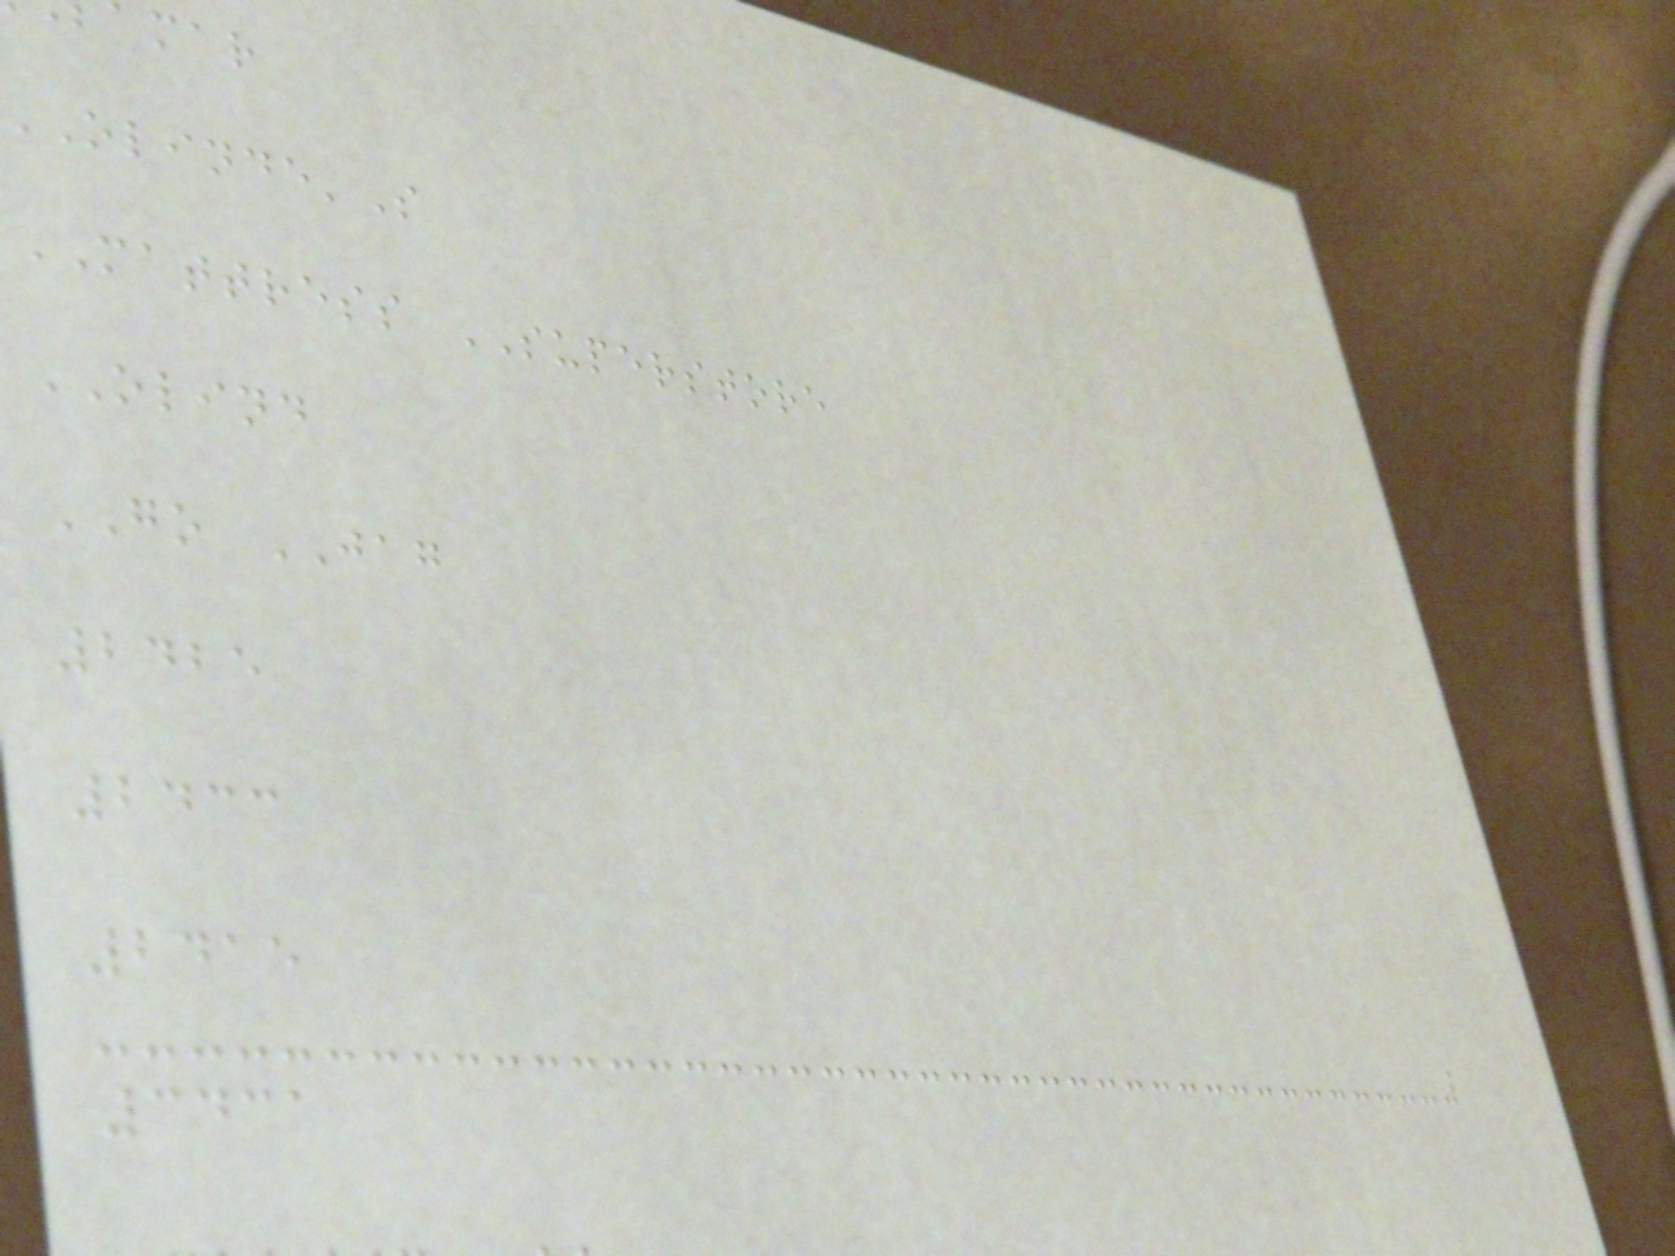MATTRESS SUPERSTORE
OLIND
GO JAG
2425
2433
2415
3431
